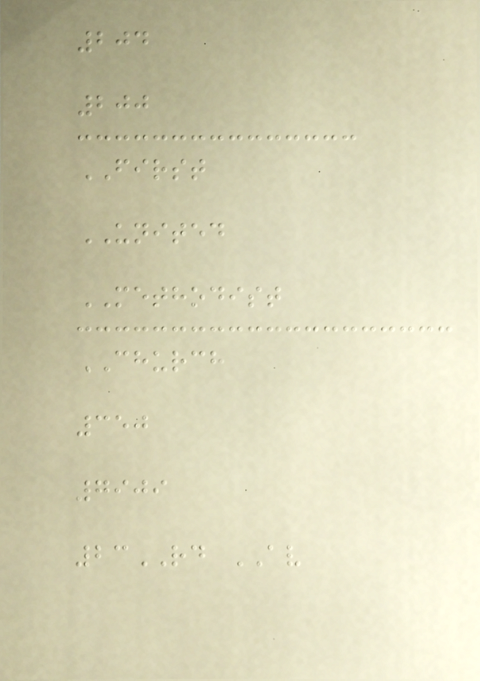204
200
FIRST
UNITED
METHODIST
CHURCH
350
7909
23RD AV
